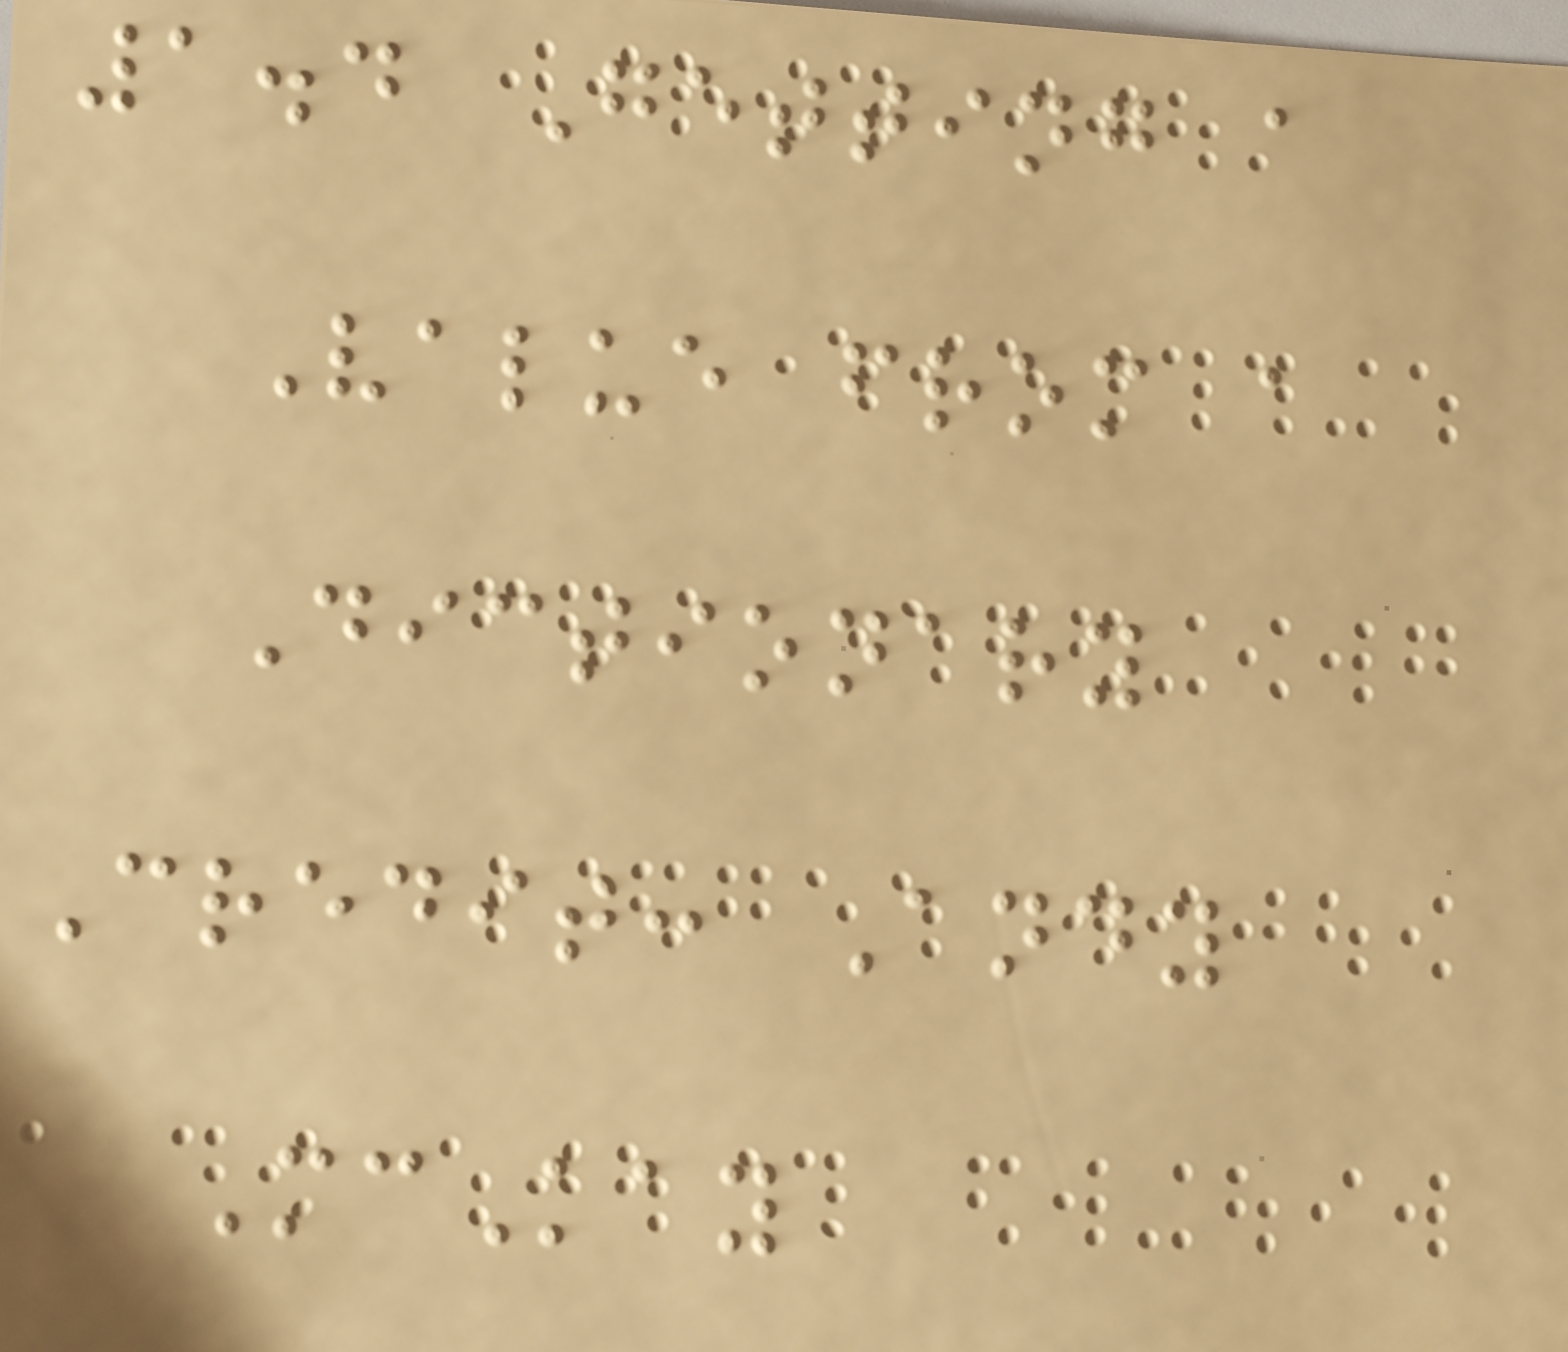1.4 Getting a
Value from a
Dictionary
Credit: Andy
McKay
